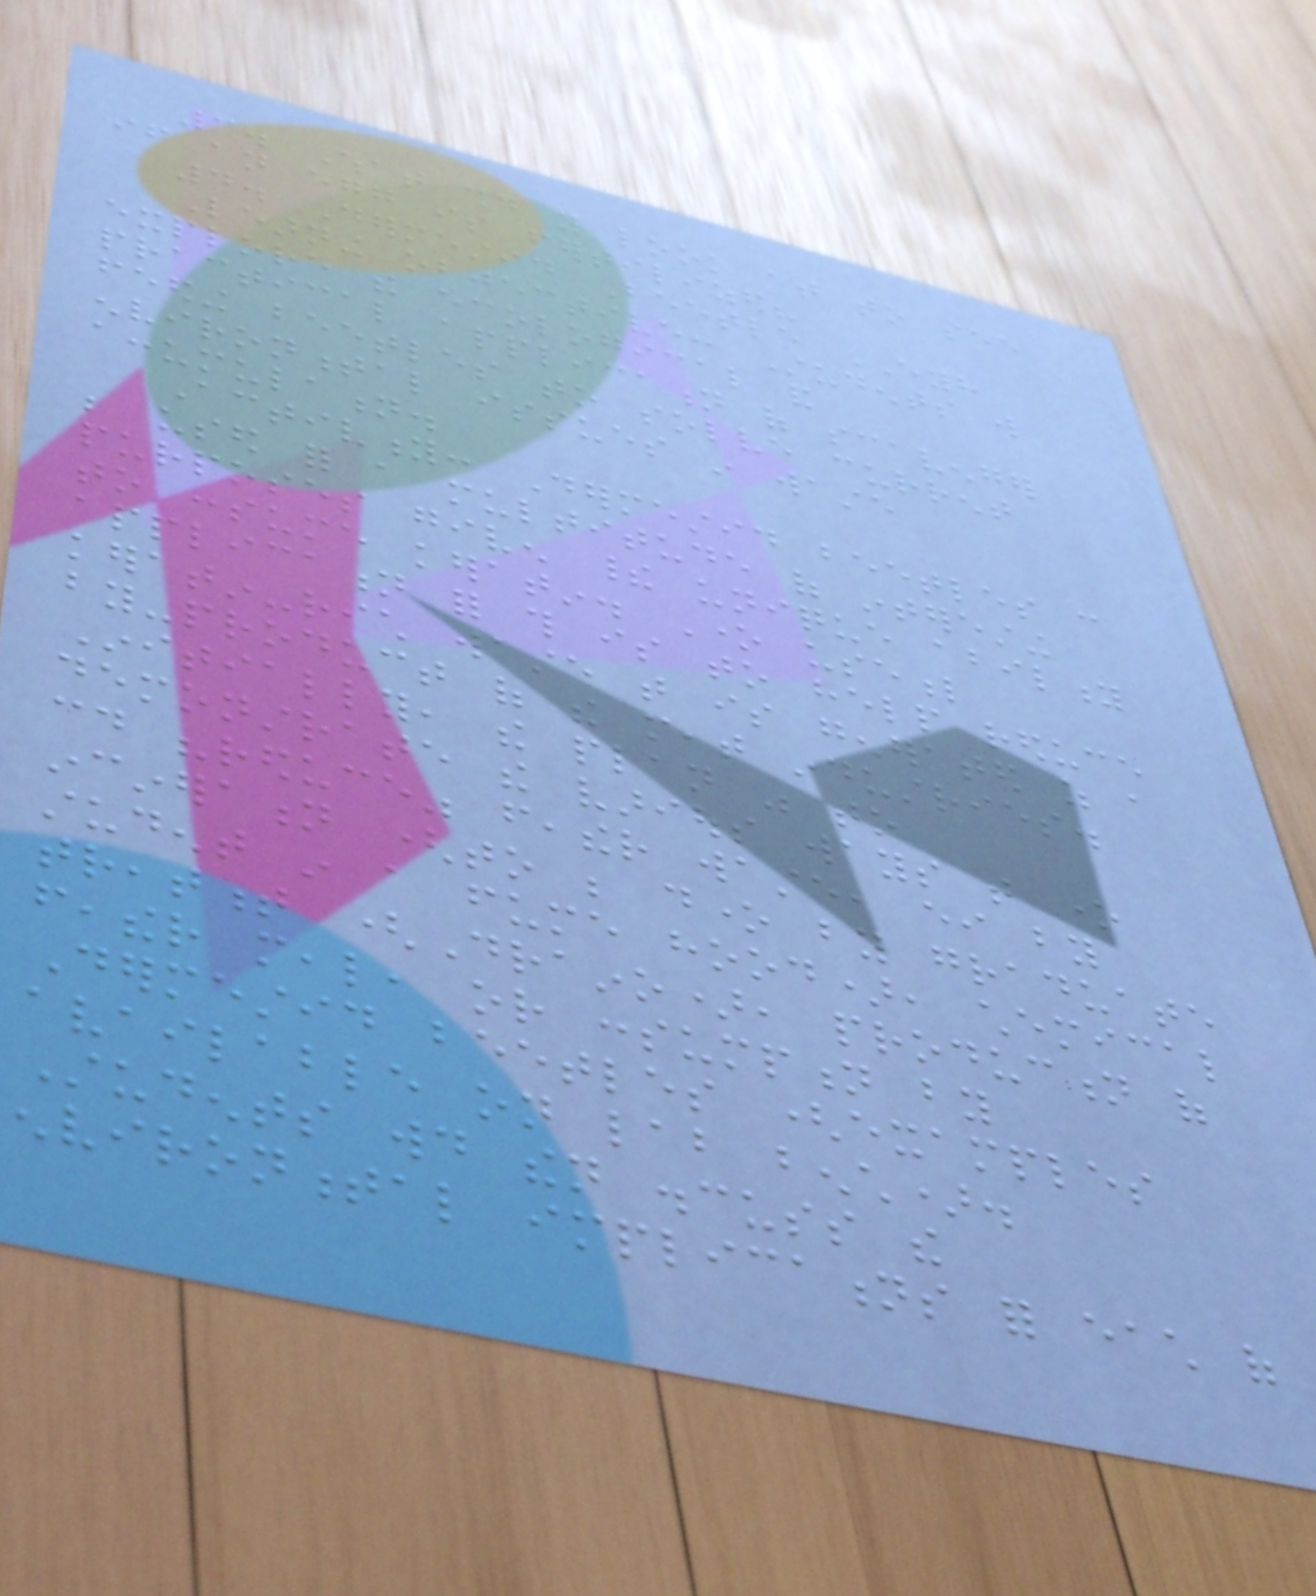3. What should you look at to see
if an egg is fertilized?
4. Dermestid Beetle EYH
Learning objective: Students will
explore the ecological and
practical application of scavenger
feeding beetles to solve current
environmental issues in waste
accumulation.
Activity: Dermestid beetles can
be used for a multitude of interesting
purposes given their unique ability
to consume keratin. One useful
application for this is to help reduce
keratin-rich waste that is generated as a
by-product of the meat industries.
Initially, the plan was to
demonstrate the various ways that one
could "reduce" feather waste, either by
incineration (to be done by graduate
student in a fume hood), chemical
treatment (Draino), production of
feather meal, or consumption by
Dermestid beetles (examples
available on lab bench).
Students would then discuss the
environmental implications for each of
